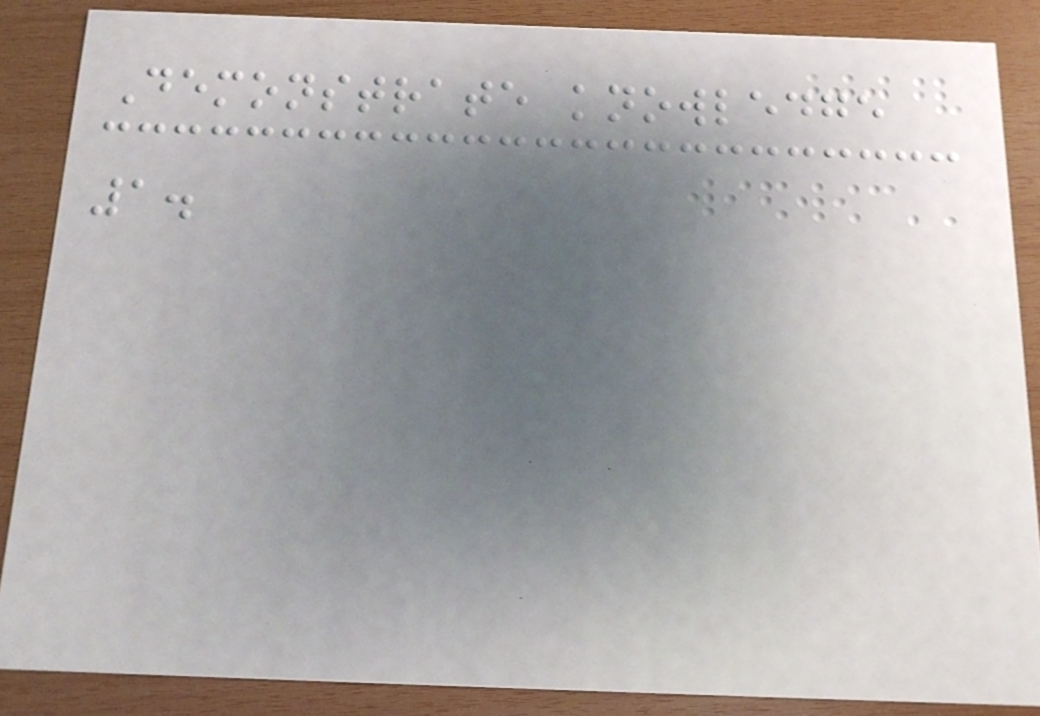Demonstrate knowledge
1.
